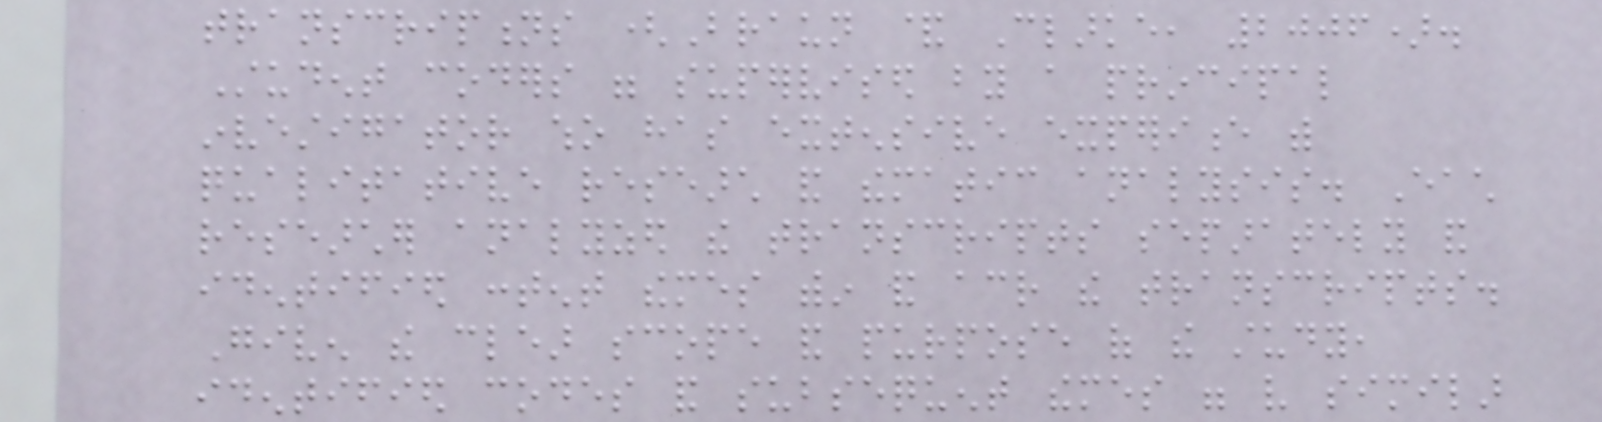transcriptions (Braun & Clarke, 2006).
Student coders were supervised by a principal
investigator who has extensive experience with
qualitative research and thematic analysis. Each
researcher analyzed the transcripts separately and
identified content themes within and across the transcripts.
Given the clear scope and purpose of the study,
identified codes and subsequent themes were very similar
